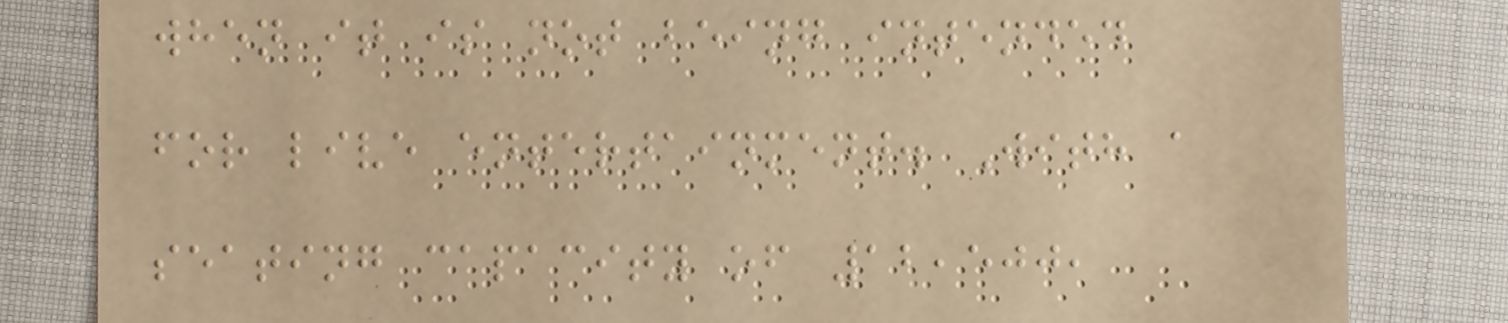when it is not being intended
for live entertainment. With a
seating capacity of 12,500,
